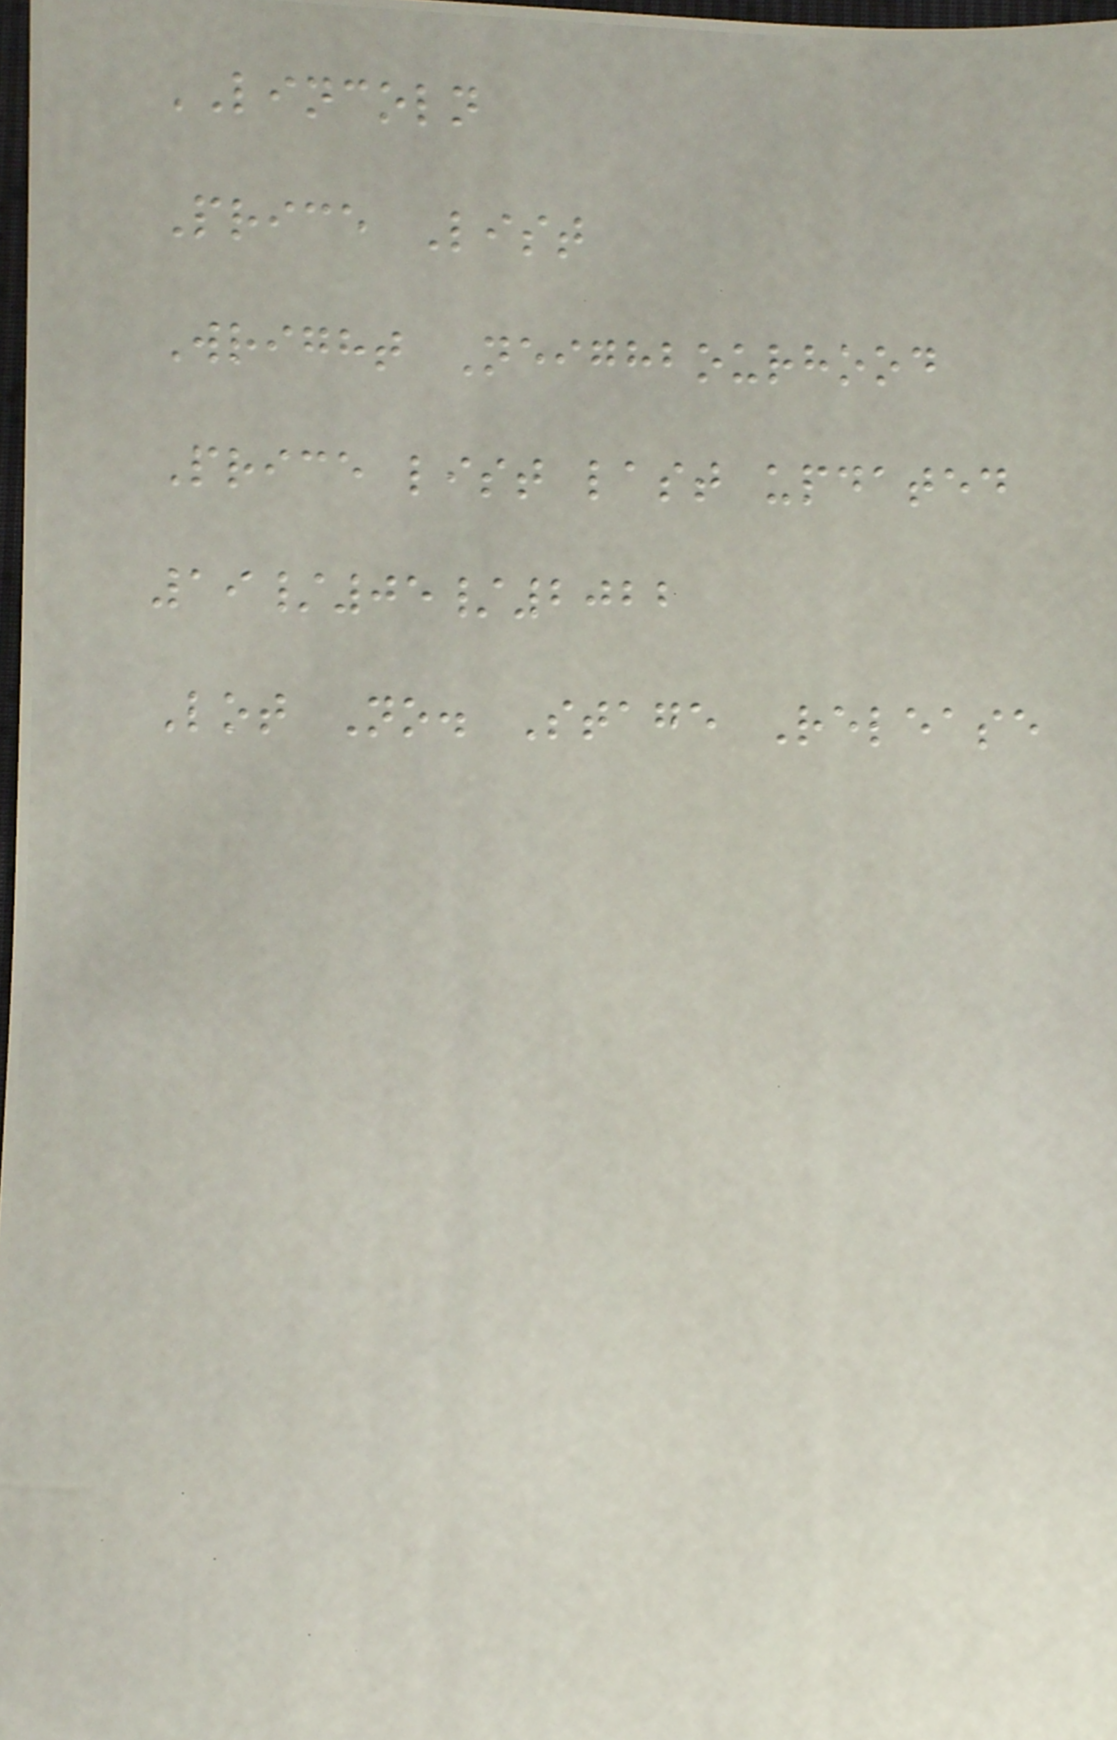LINCOLN
Price List
Wright Neighbourhood
Price list last updated
19/05/2022
Lot No. Stage Release
